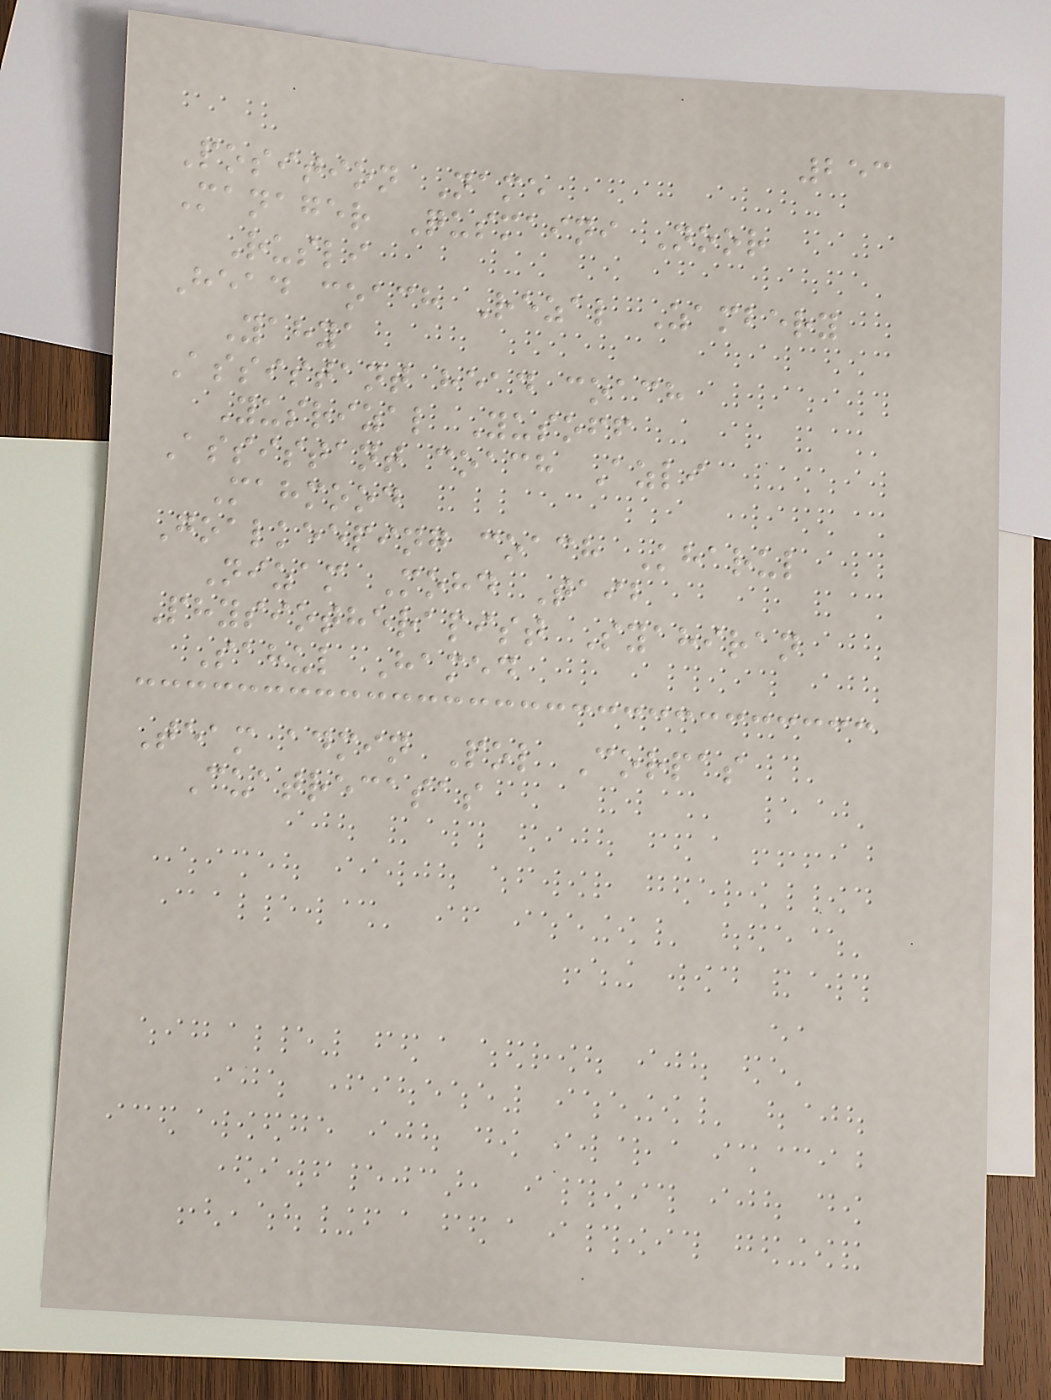253
Position Name
Manager Qusmaini Noor
Rusli
Head coach Rezal Zambery
Yahya
Assistant head coach
Yusrizal Yusoff
Assistant coach Azli
Mahmood
Goalkeeping coach Kharul
Nizam Mohd Taib
Physiotherapist Syahiran
Sahul Hamed
Team admin Pol Corpas
Cuatrecasas
